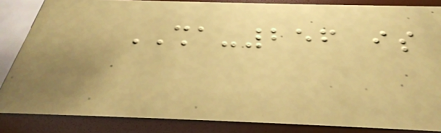SHA-256 is
